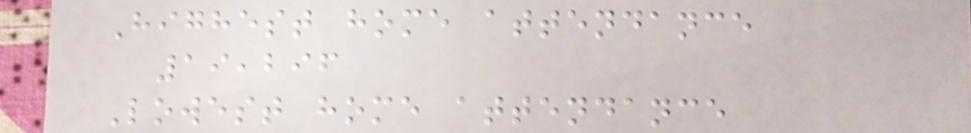Highest home attendance
19,296
Lowest home attendance
